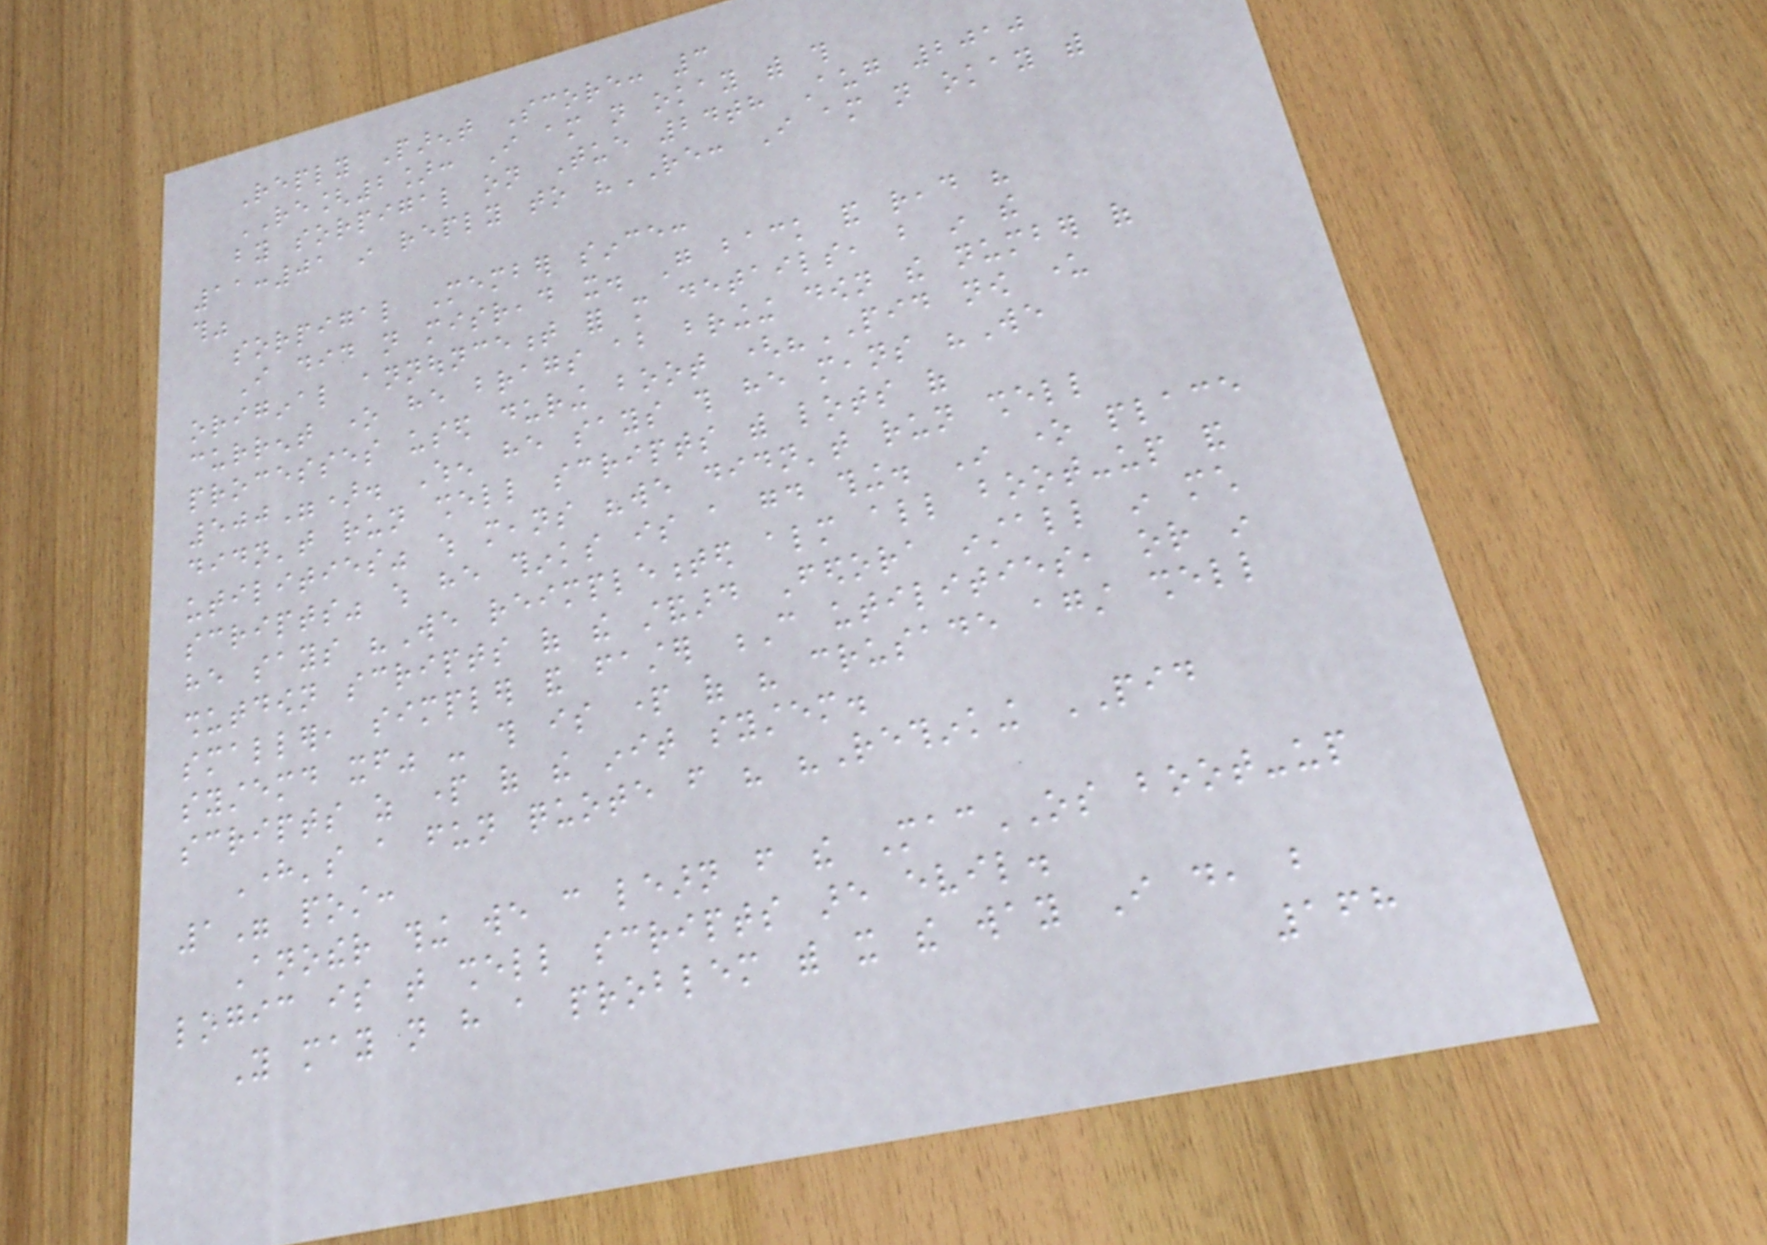Reply Parent Score: 3
RE[2]: I am not okay with this
by sorpigal on Tue 24th Aug 2010
11:01 in reply to "RE: I am not okay with
this"
sorpigal Member since:
I did not misread it. Go back and read his
original announcement for more details, but in the
current one he brags about bringing down the number of
processes used during boot ("PID now under
500"). When he says this he means "We
didn't run shell scripts with lots of
utilities" which means "we didn't run shell
scripts" which he thinks is a good thing. In one place
he says "We reimplemented almost all boot-up and
shutdown scripts of the standard Fedora install in much
smaller, simpler and faster C utilities, or in
systemd itself" - this is part of his crusade against shell
scripts as part of the init system.
Here's a fun quote from his "Rethinking PID
1" post:
Another thing we can learn from the MacOS boot-up
logic is that shell scripts are evil.
You may not have a problem with it the way I do, but
168
